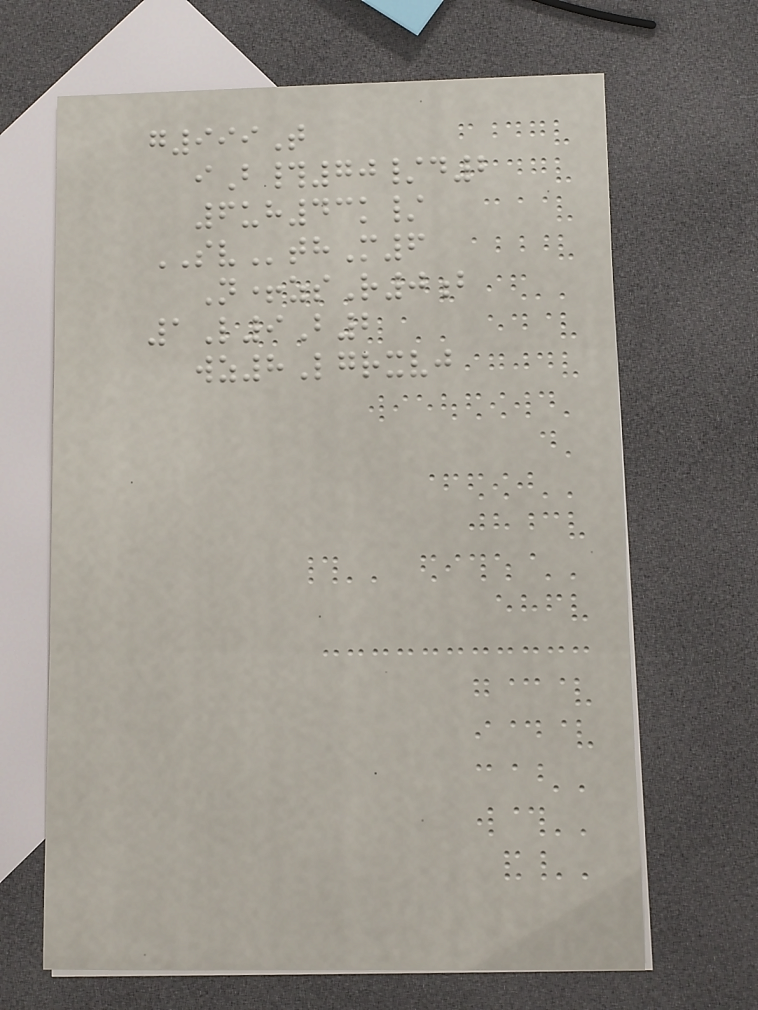g999T
iB#70/d2
6uh43k/
SVthM6
N+zsR0b
1L9B2
wz8Lgrxvj
